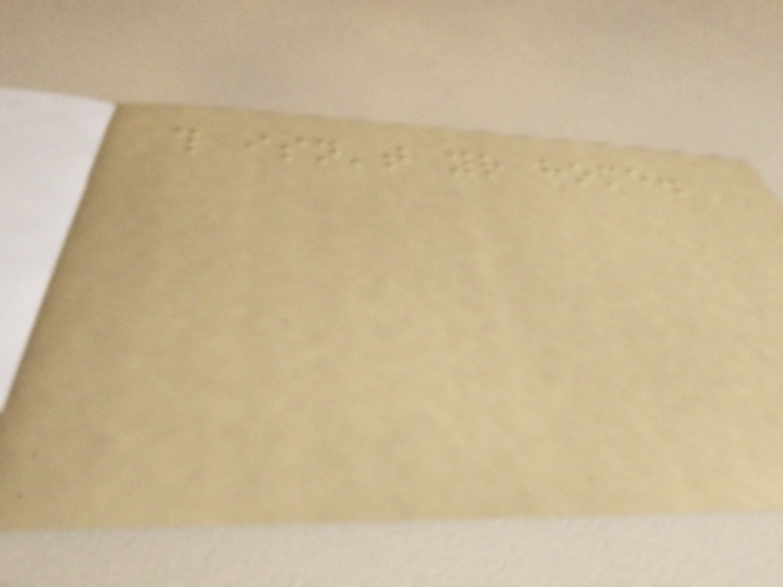this isn't your home.
